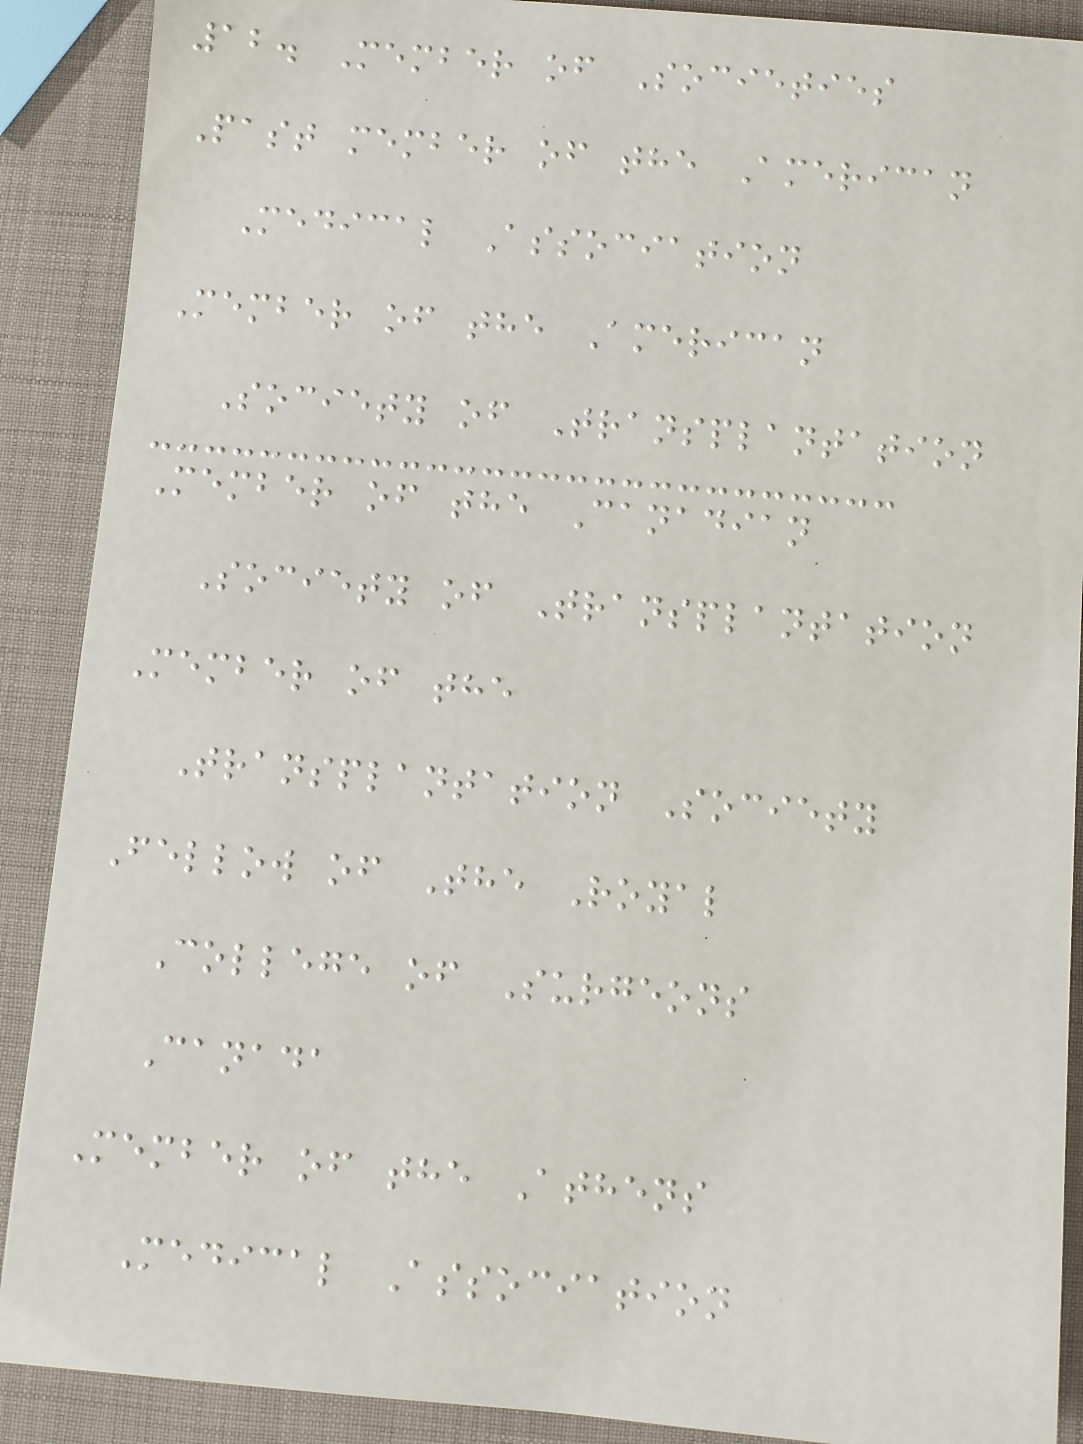12. Member of Societies
Past member of the American
Medical Association
Member of the American
Society of Transplantation
Member of the Canadian
Society of Transplantation
Member of the
Transplantation Society
Fellow of The Royal
College of Surgeons
Canada
Member of the Athens
Medical Association
